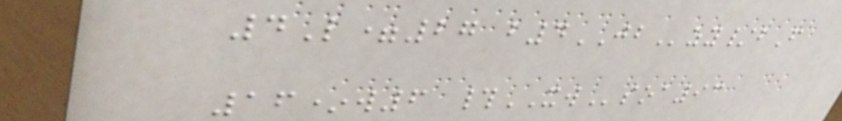4L=27 b4JBzy/bF
16*w6 #XWsoa93
